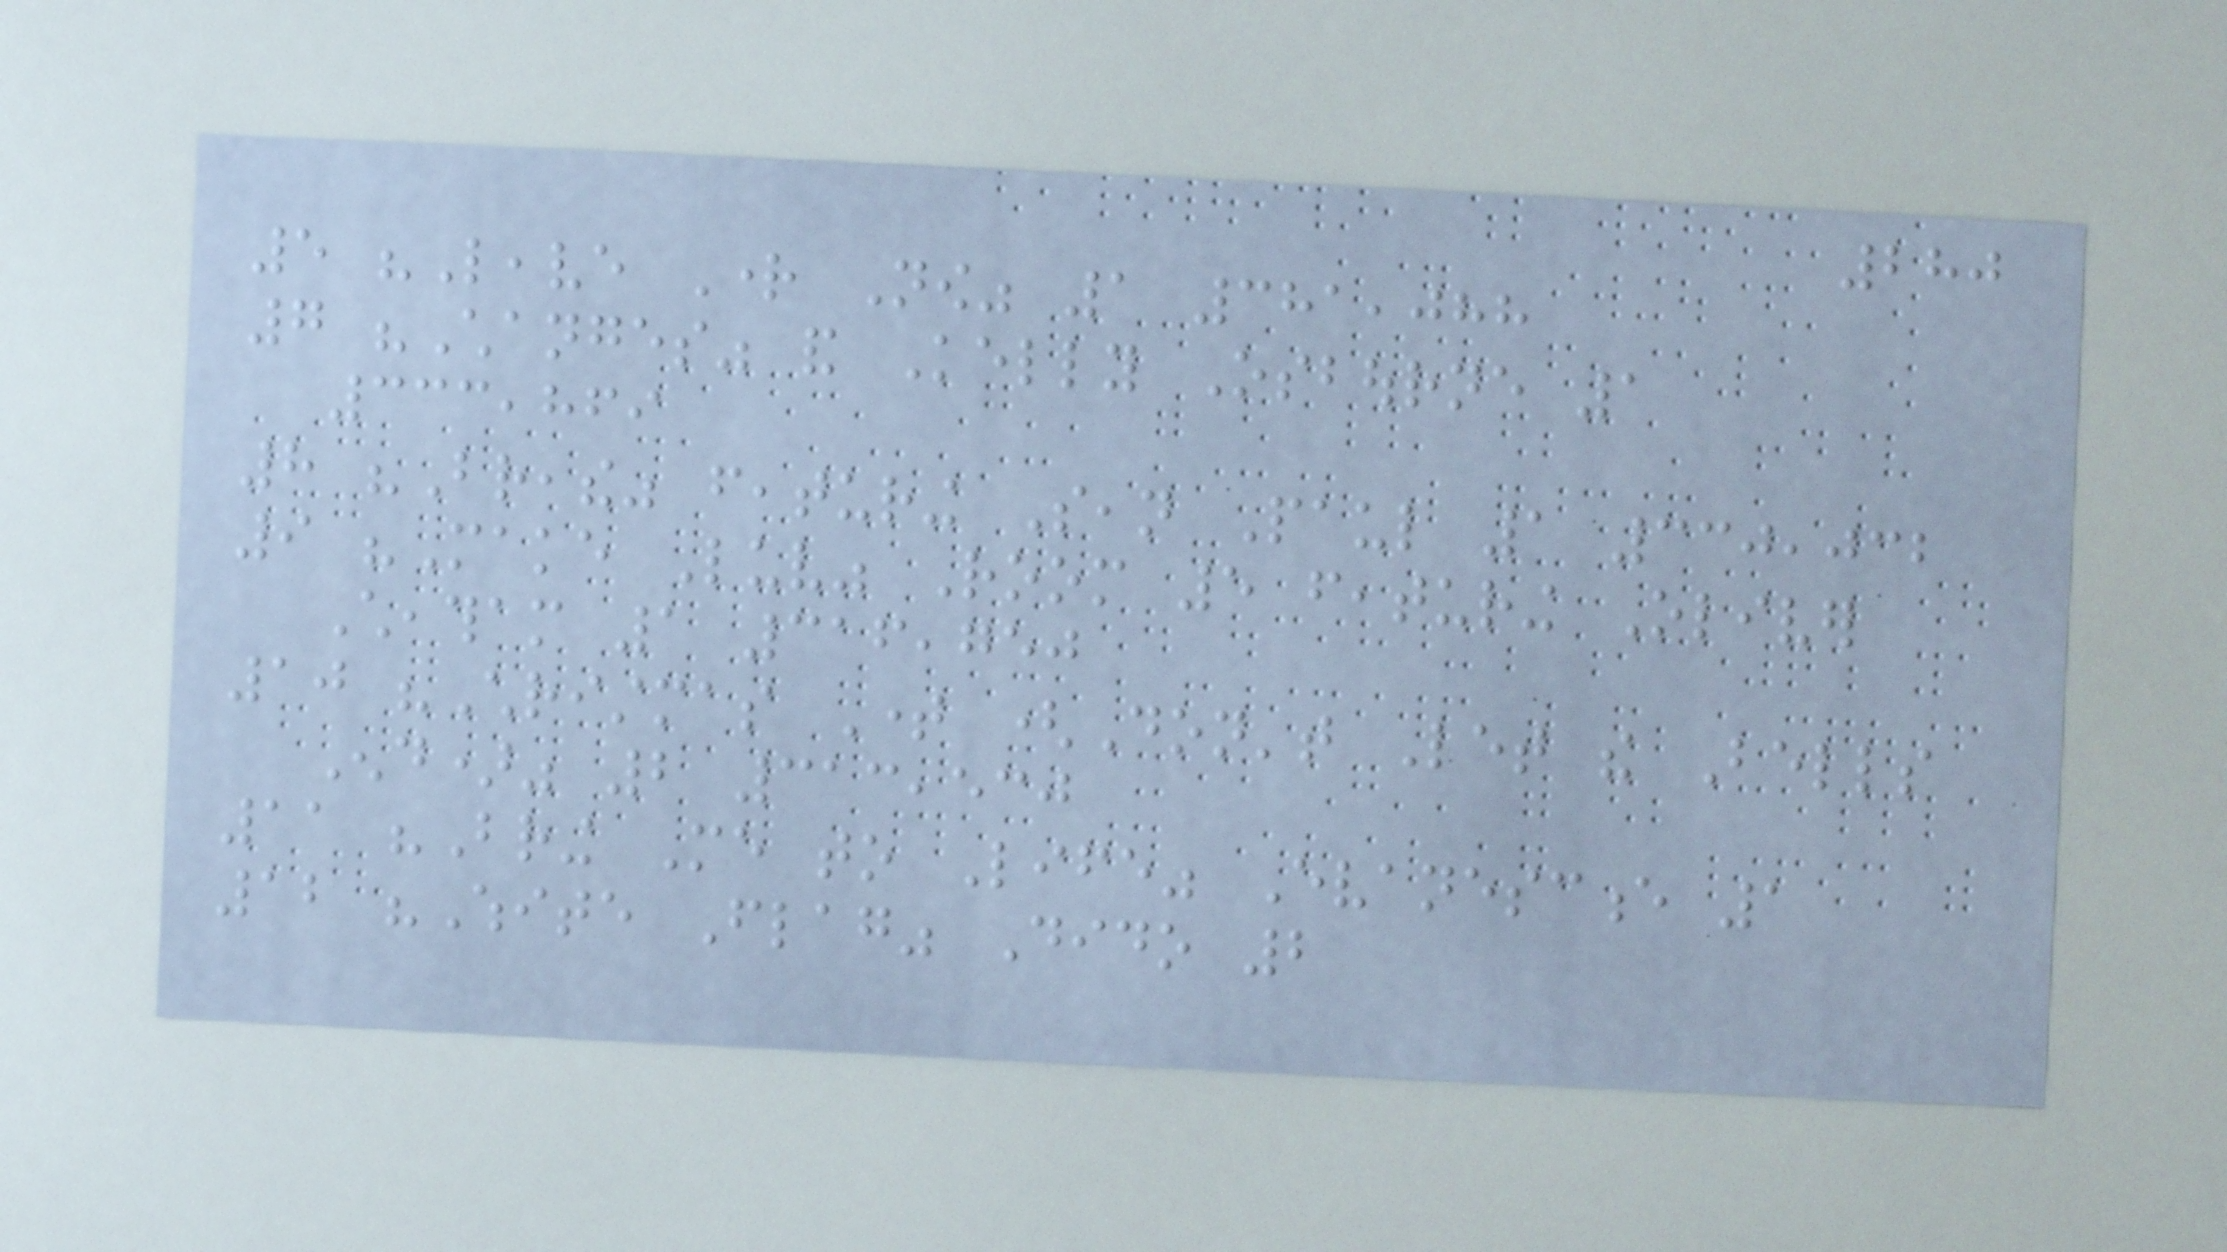280
5 "Leave Right Now" 1 381,088
7 "Changes" and Kelly Osbourne 1
333,869
8 "Breathe" featuring Sean Paul 1 330,032
9 "Make Luv" Room 5 featuring Oliver
Cheatham 1 316,750
10 "Christmas Time (Don't Let the Bells
End)" 2 313,530
11 "Bring Me to Life" Evanescence 1
12 "White Flag" Dido 2
